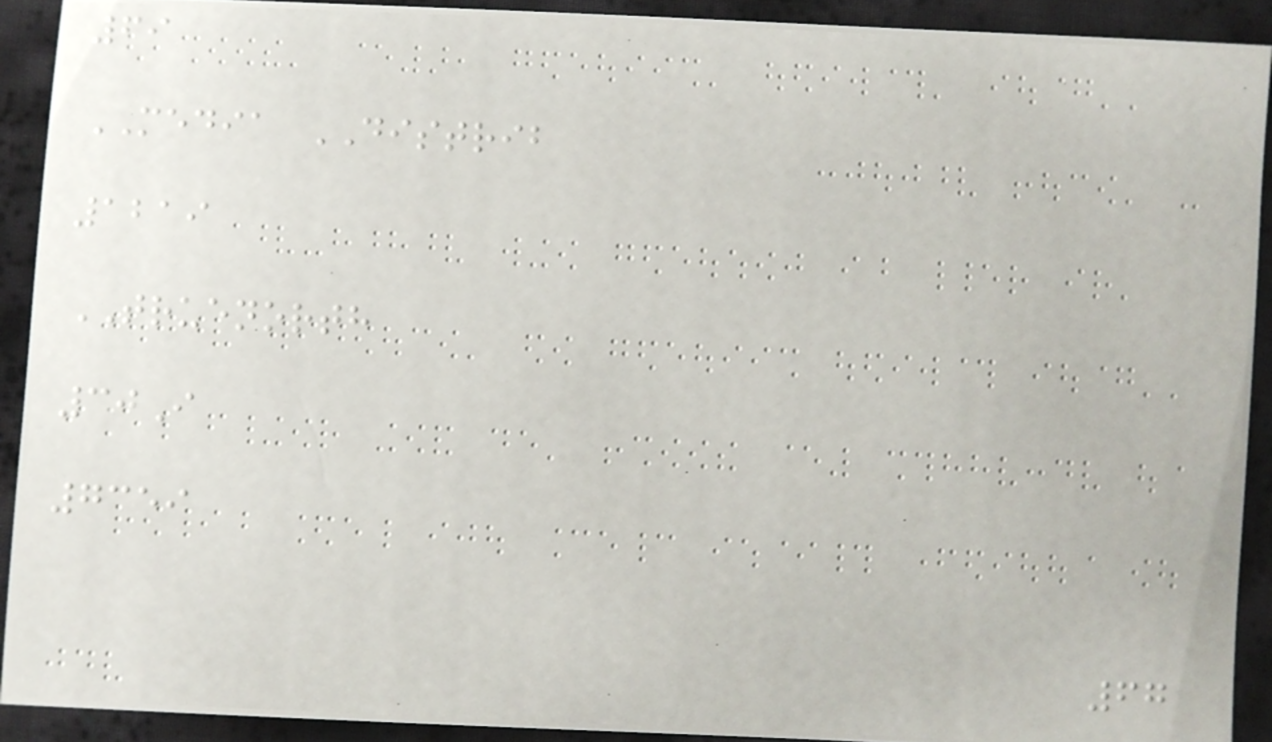69
MEDIA DISTRIB
1219
TRUENORTH
30I
7359
67
